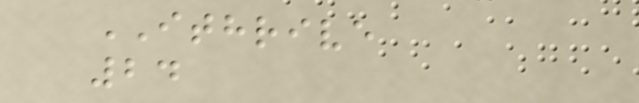ITHRIVE
24
